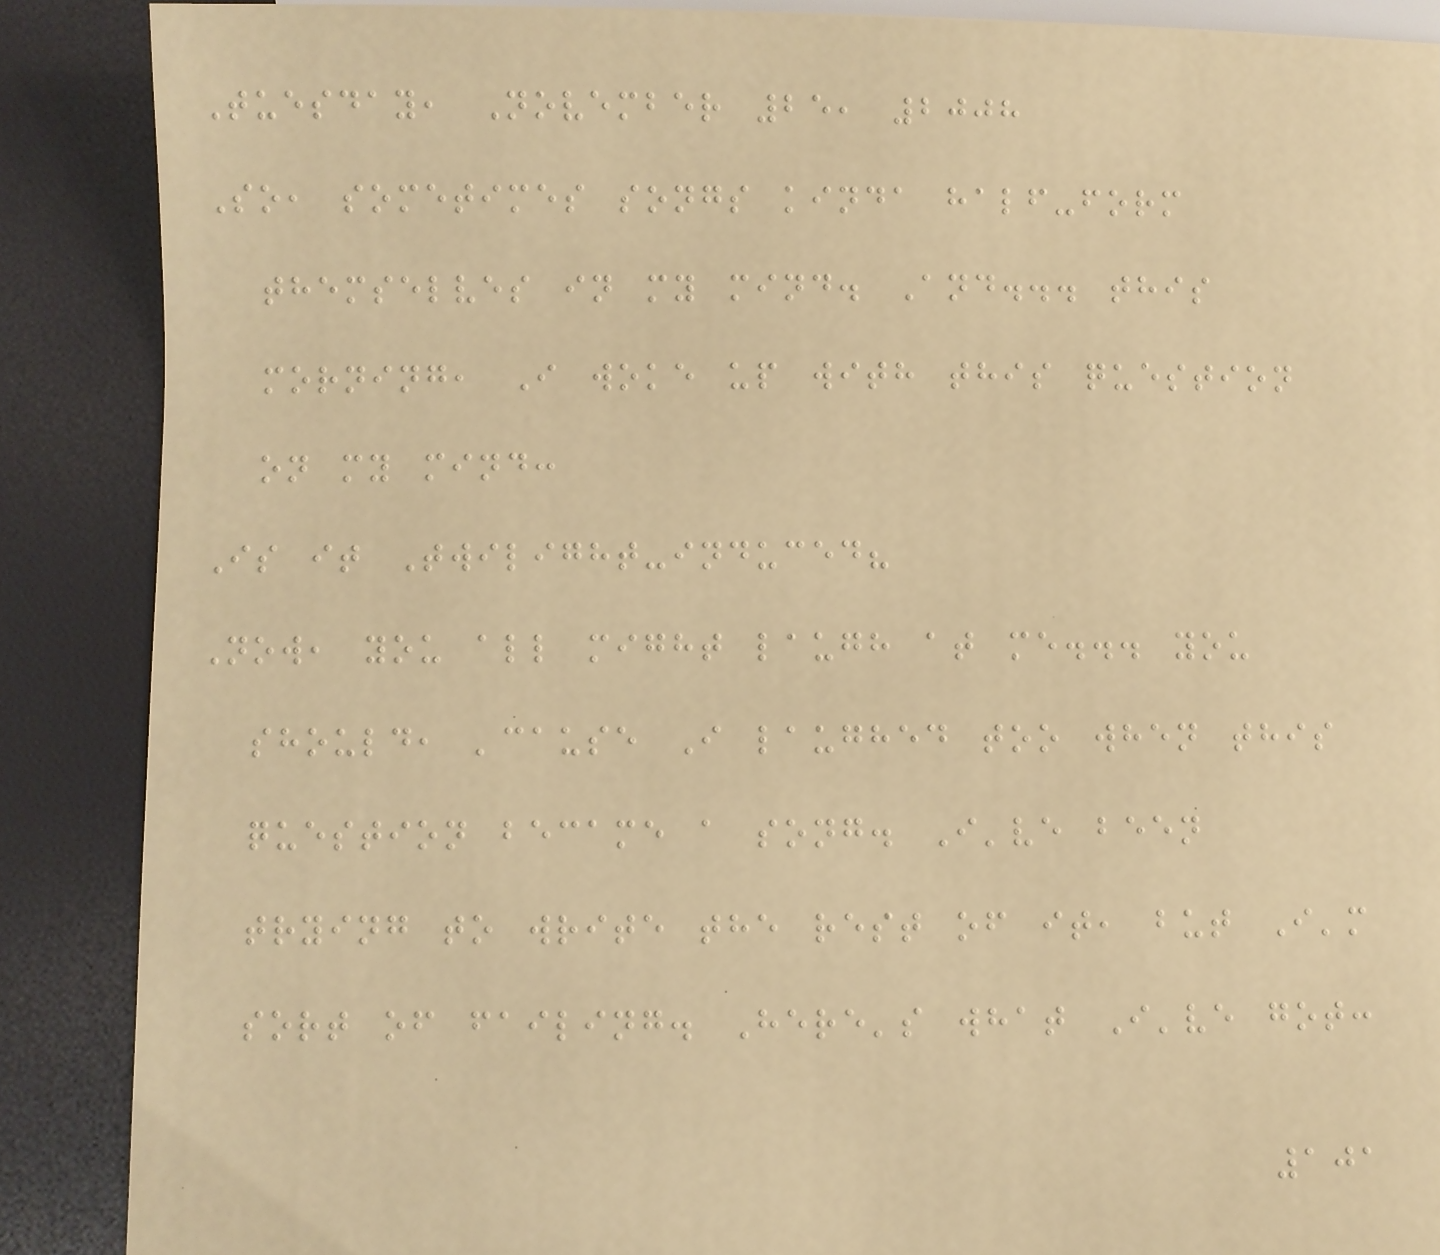Tuesday, November 25, 2008
So, sometimes songs kinda half-form
themselves in my mind. And... this
morning, I woke up with this question
on my mind:
Is it Twilight-induced?
Now, you all might laugh at me... you
should, 'cause I laughed too when this
question became a song. I've been
trying to write the rest of it, but I'm
sort of failing. Here's what I've got:
101
